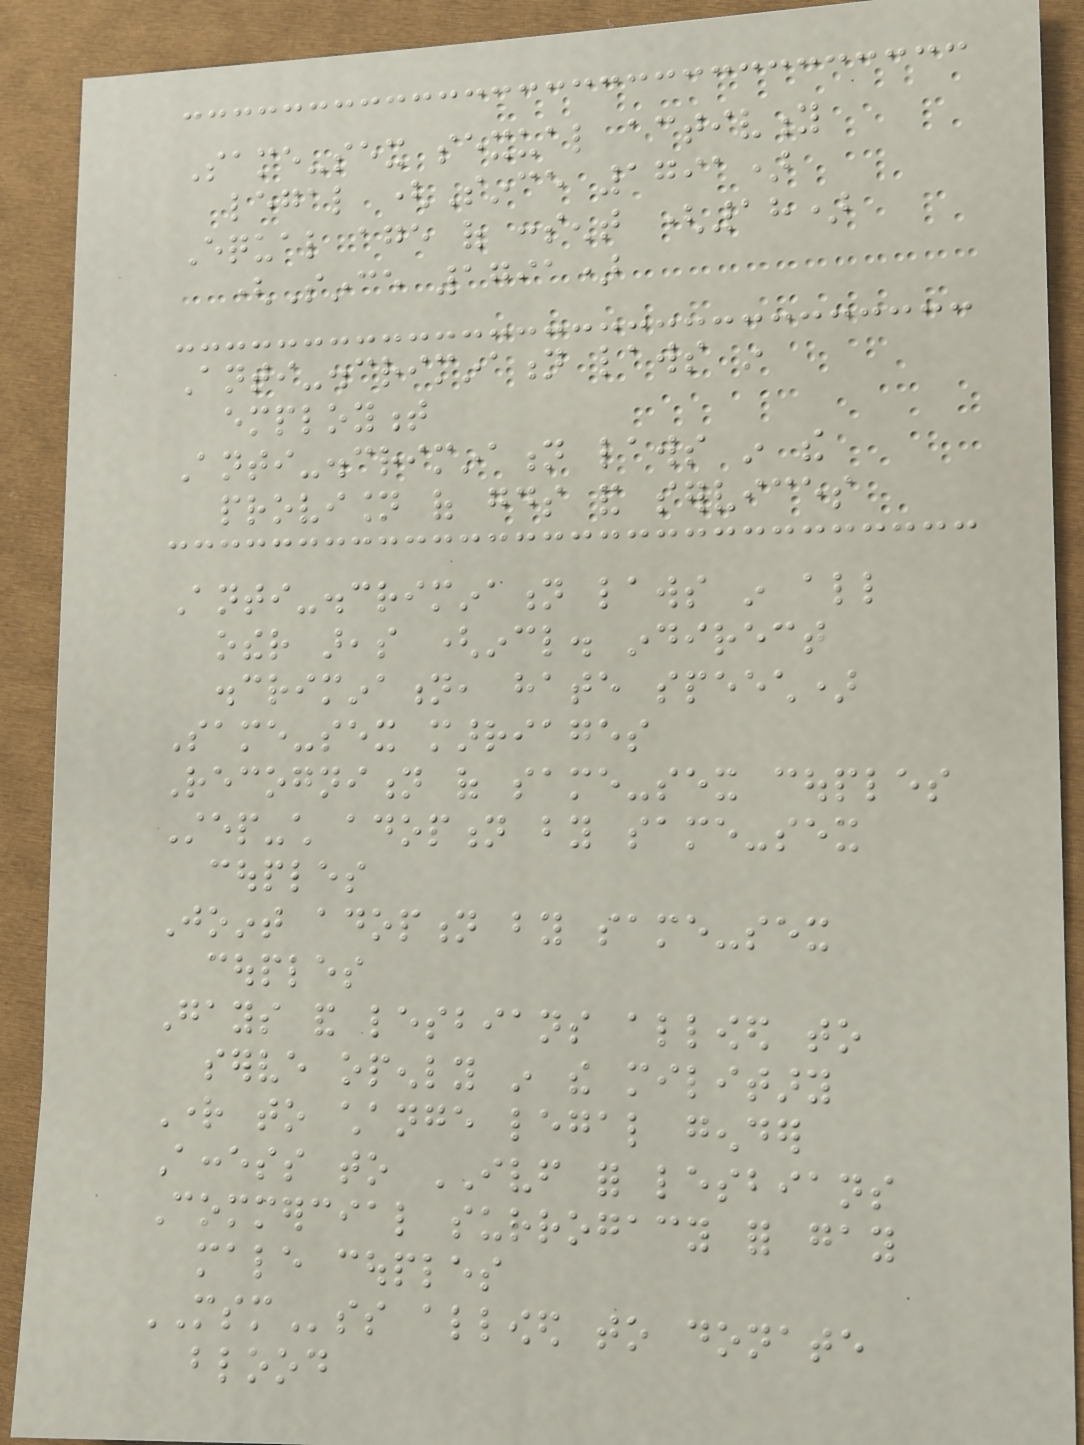Same-sex sexual activity
legal (Since 1791)
Equal age of consent (18)
(Since 1791)
Anti-discrimination laws in
employment
Anti-discrimination laws in the
provision of goods and services
Anti-discrimination laws in all
other areas (incl. indirect
discrimination, hate speech)
Same-sex marriages
Recognition of same-sex couples
Step-child adoption by same-sex
couples
Joint adoption by same-sex
couples
Gays and lesbians allowed to
serve openly in the military
Right to change legal gender
Access to IVF for lesbians
Commercial surrogacy for gay
male couples
MSMss allowed to donate
blood
